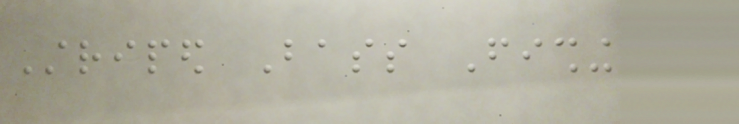Striped Bass Fishing
